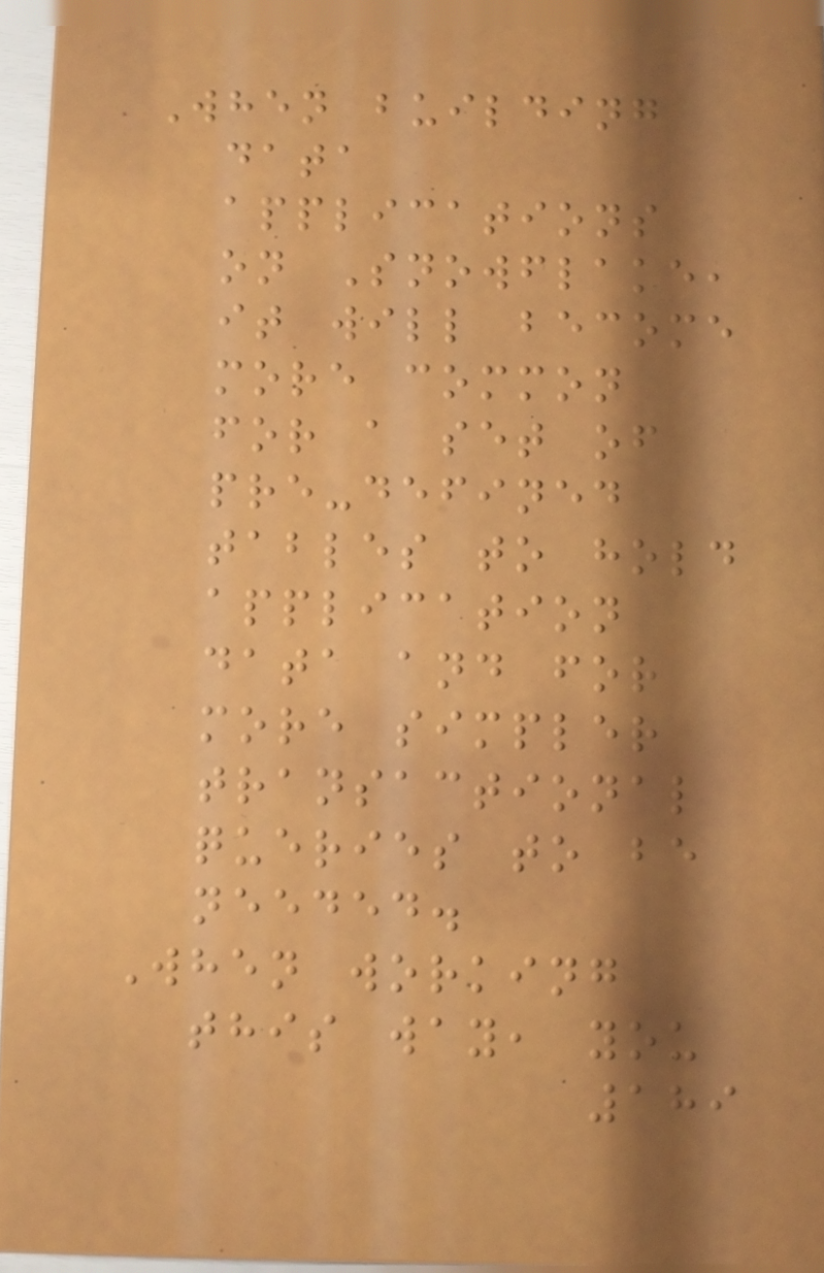When building
data
applications
on Snowflake,
it will become
more common
for a set of
pre-defined
tables to hold
application
data and for
more simpler
transactional
queries to be
needed.
When working
this way, you
189
